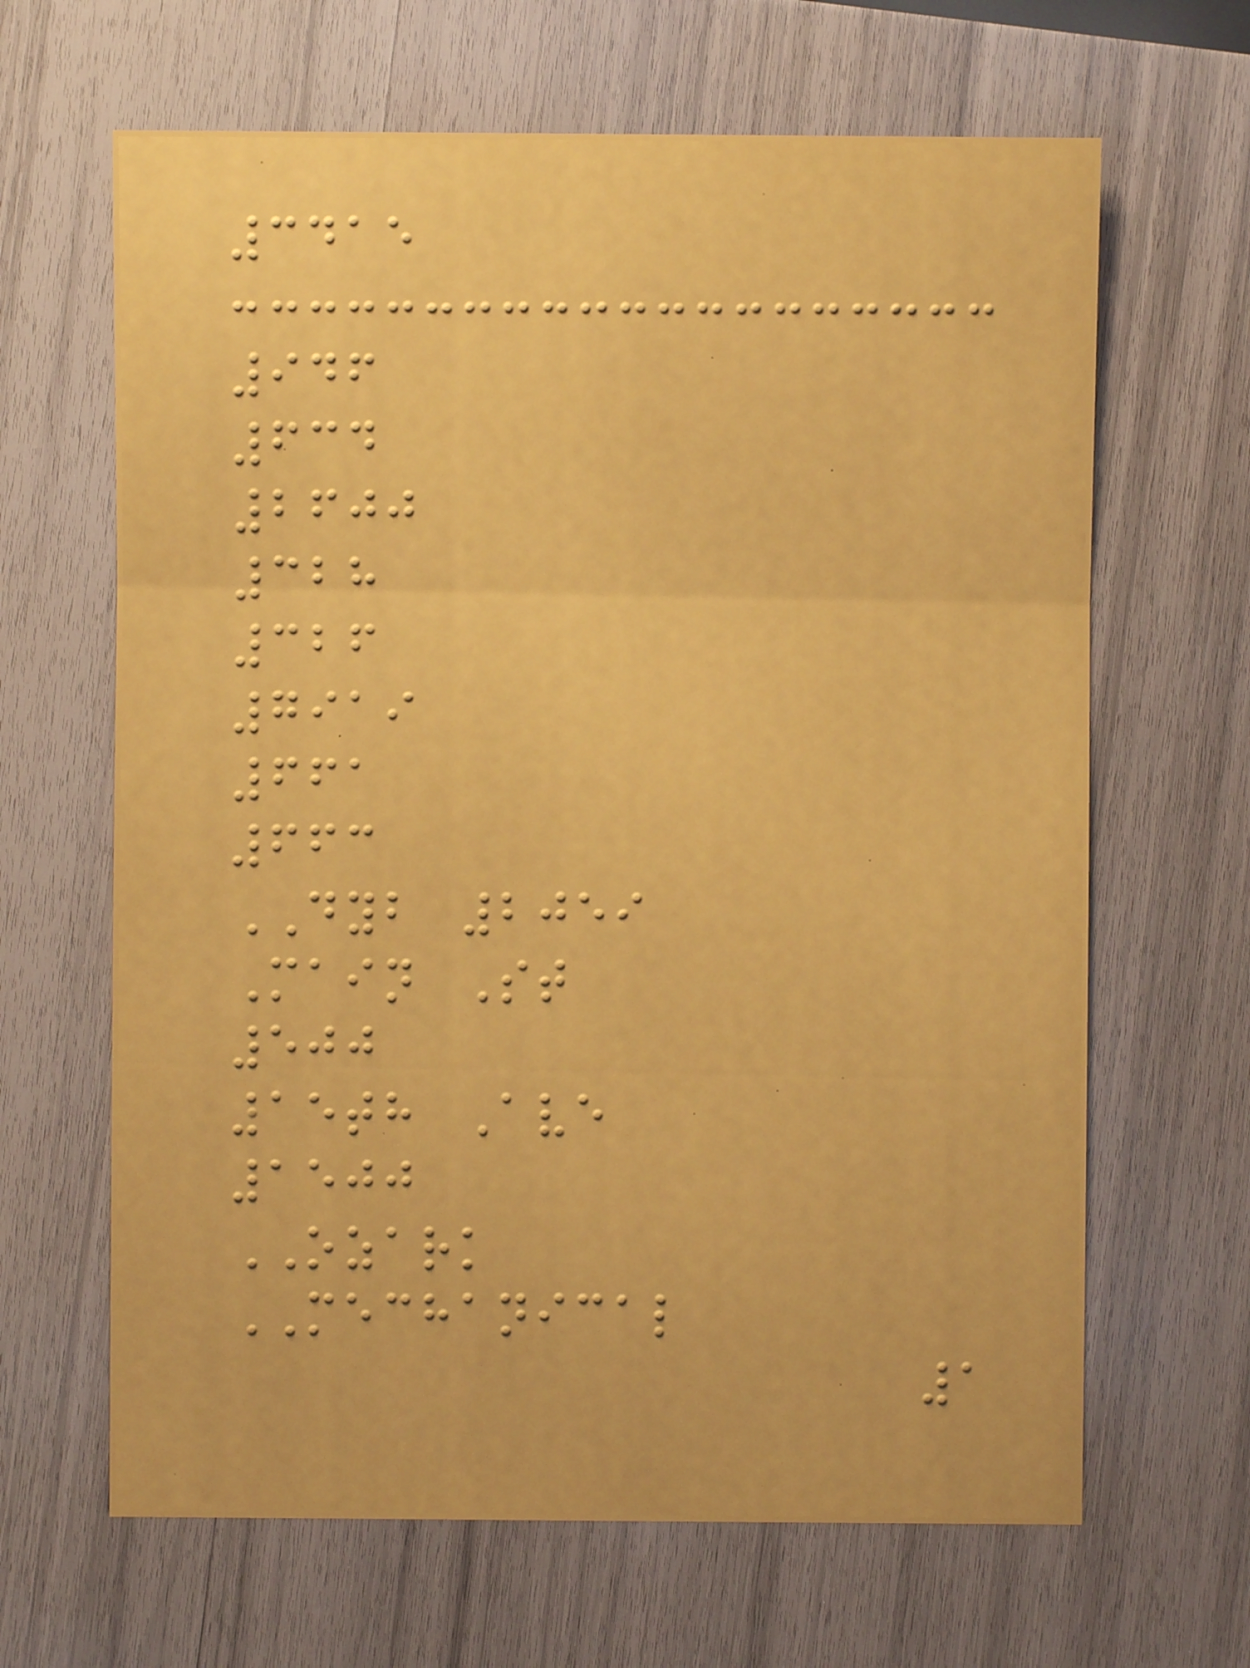3415
946
634
2600
328
326
7919
661
663
DYB 2059
Main St
500
15th Ave
1500
OZARK
MECHANICAL
1
